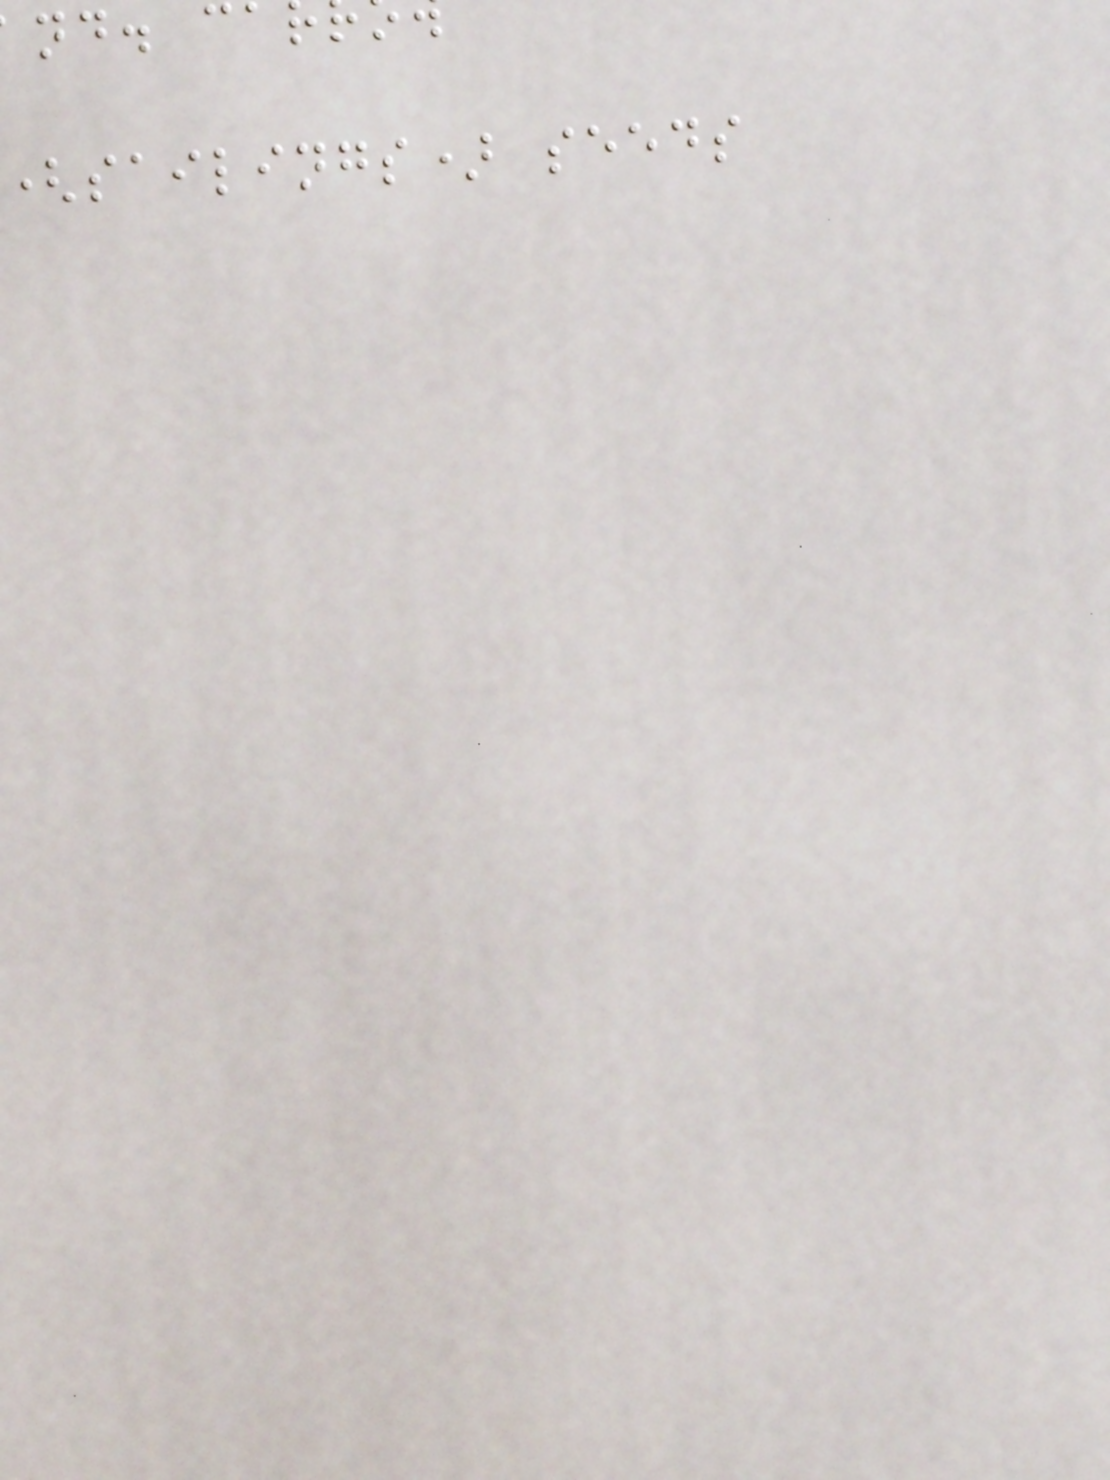nd. c
(sailings) seeds
